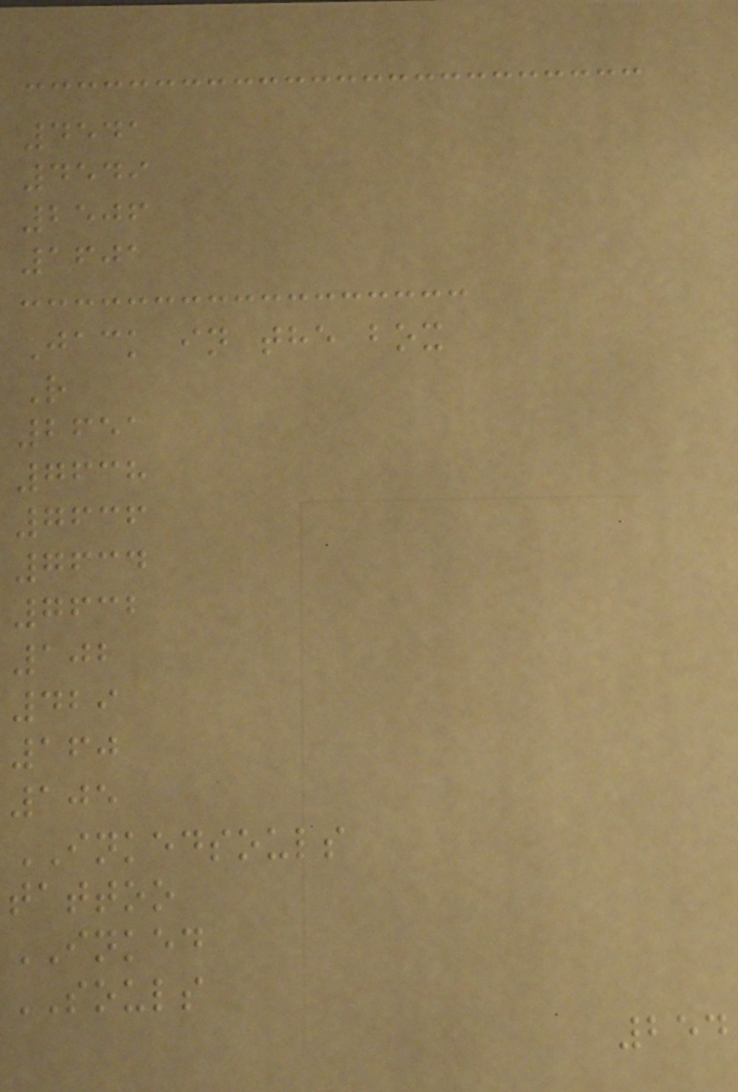4541
4549
2506
1601
Jack in the box
R
2651
7638
7636
7634
7632
102
429
160
105
INKEDSOULS
tattoo
INKED
SOULS
254
